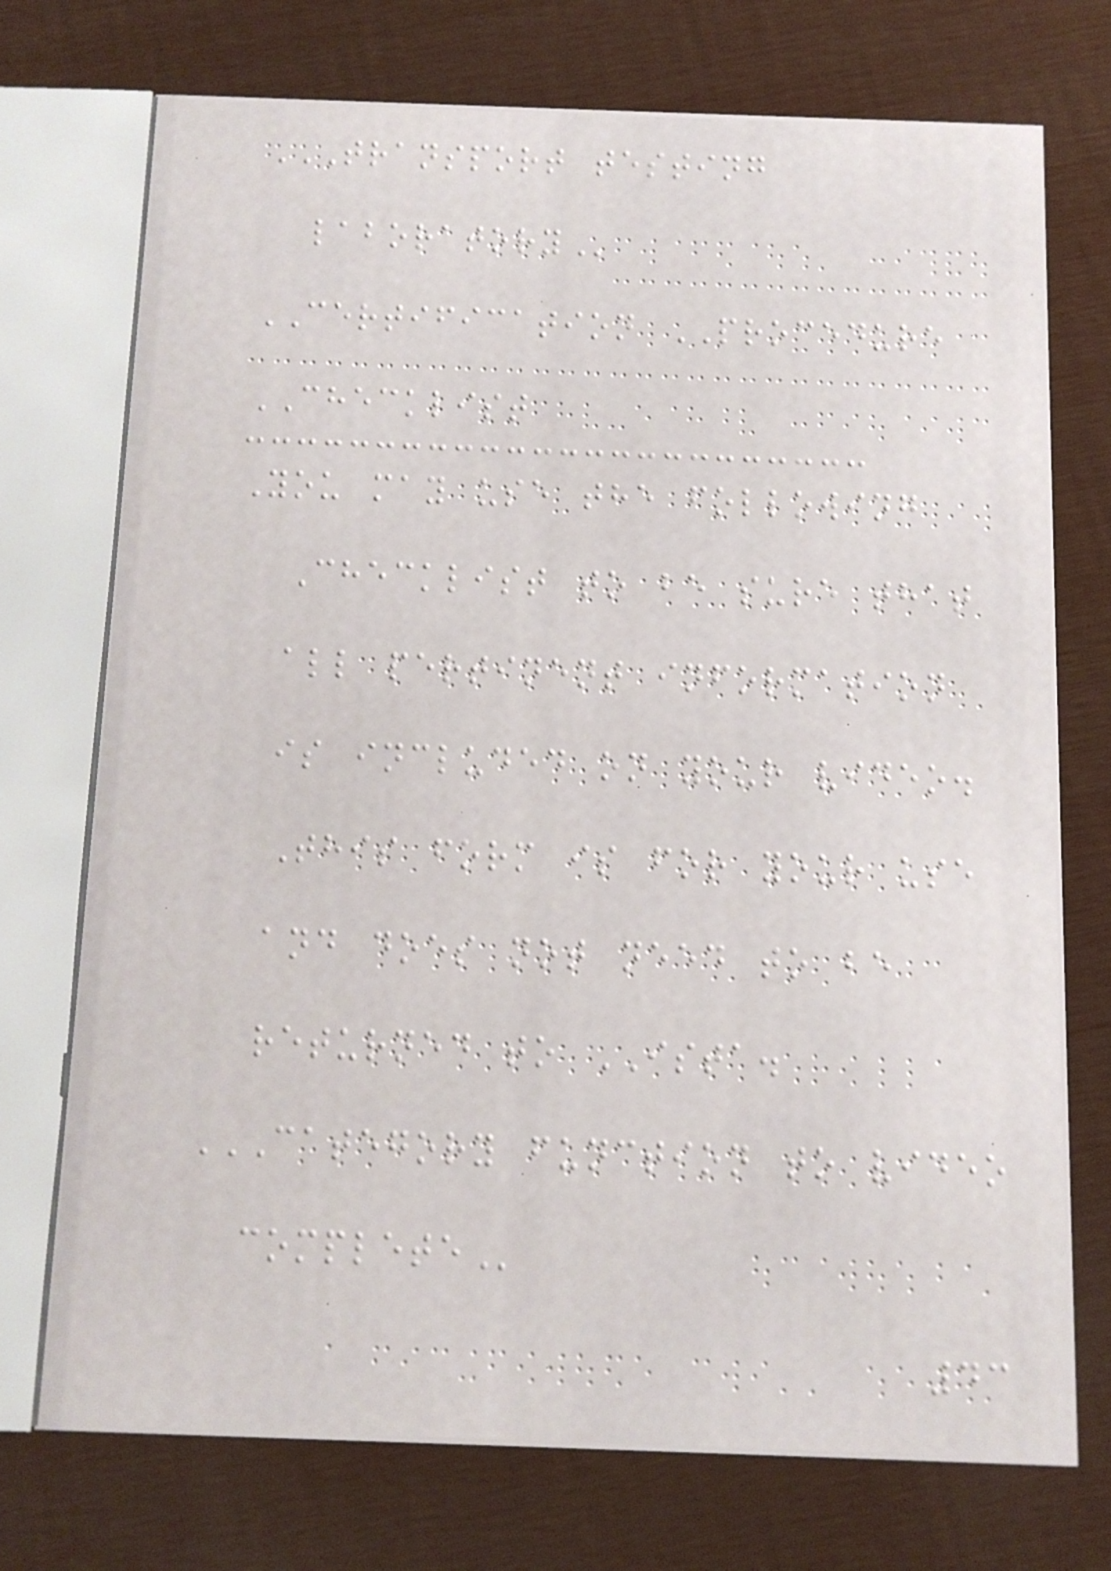TRANSPORT TESTING
LABORATORY
CERTIFICATION PROCEDURE
CHECKLIST
You may use the following
Checklist to be sure that
all pertinent information
is included on your video.
This form is for your use
and does not need to be
returned to ISTA.
CATEGORY FUNCTION TO VIDEO
COMPLETE
43
